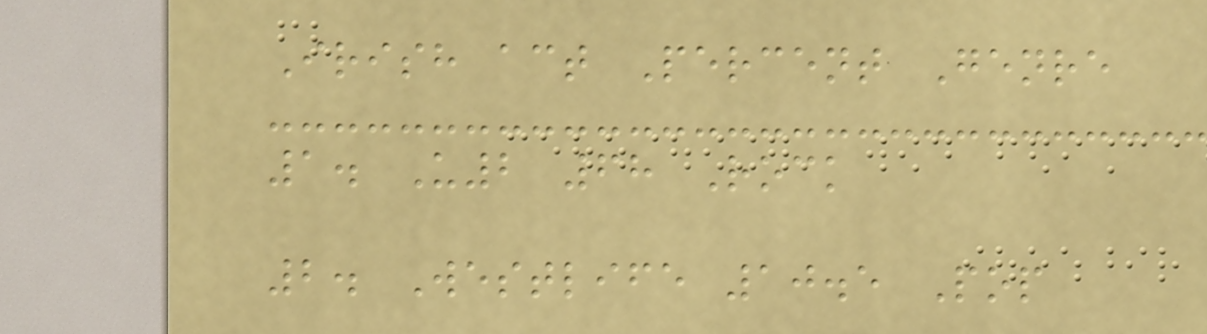Irish act Percent Genre
1. U2 68 Rock
2. Westlife 10.5 Pop
